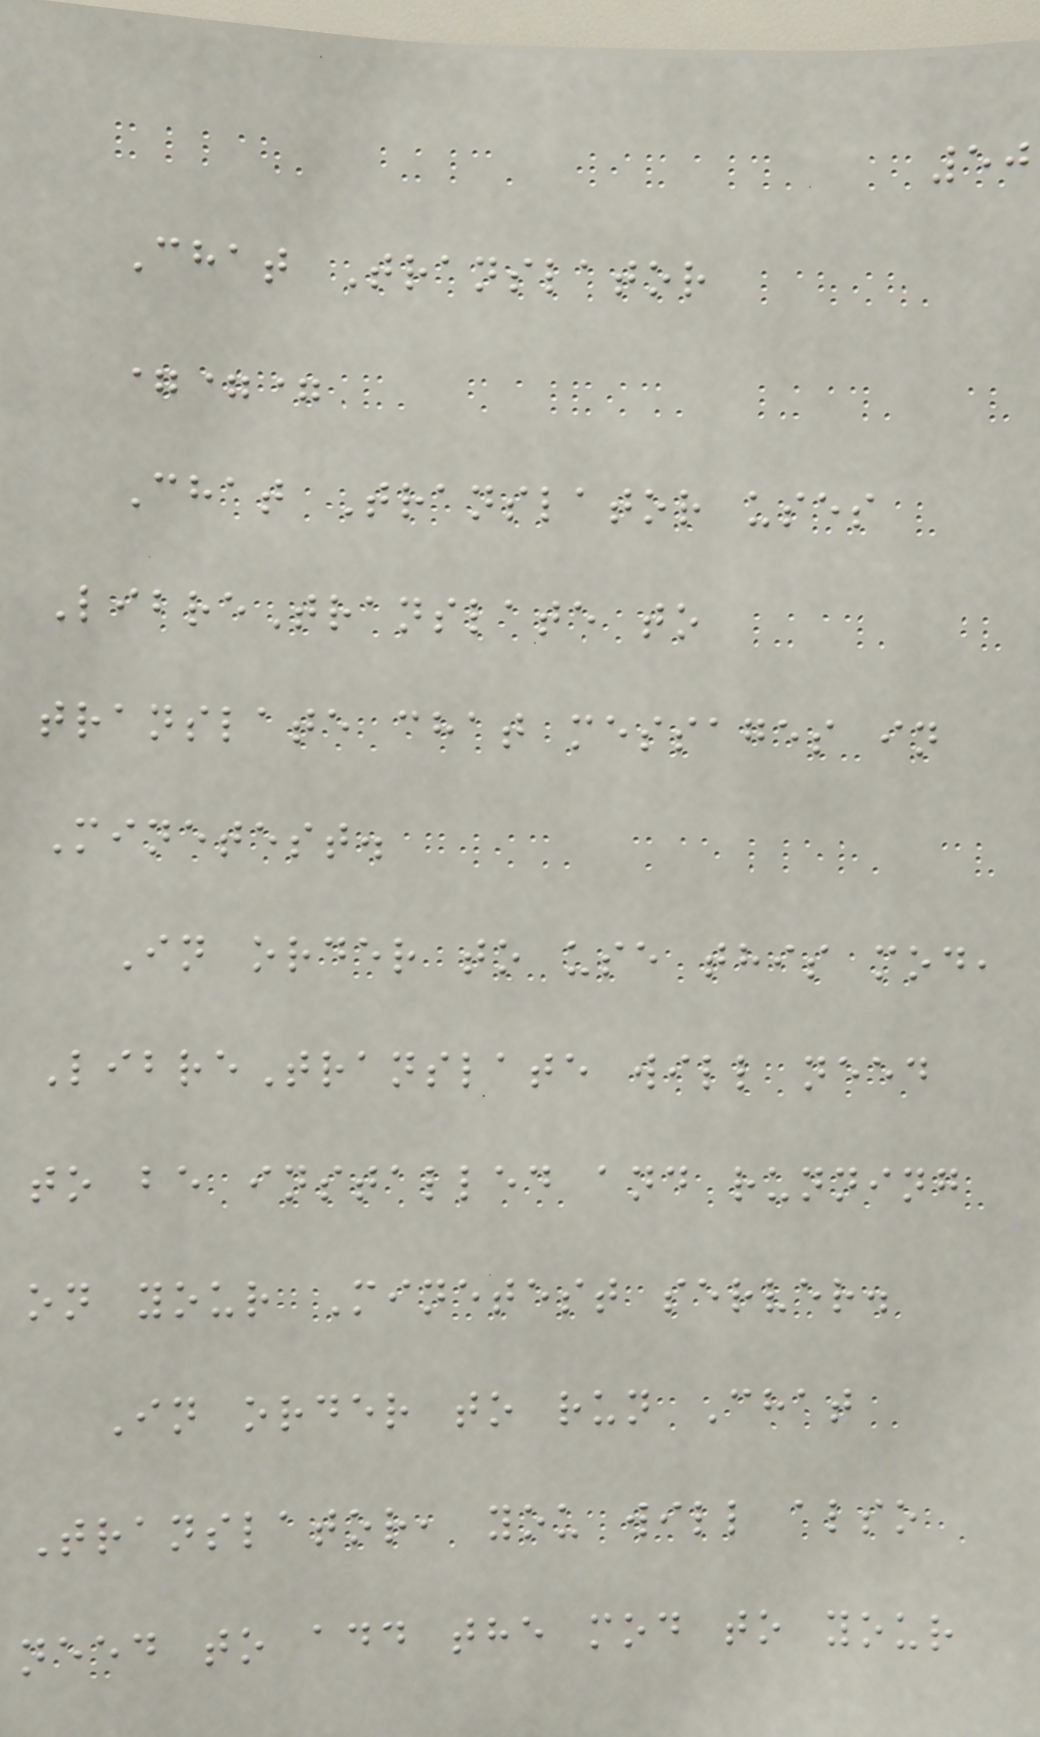50
Chat Translator
===
Chat Translator uses
LibreTranslate to
translate chat messages in
Minetest.
In order to use this mod,
LibreTranslate will need
to be installed and running
on your Minetest server.
In order to run Chat
Translator, you will also
need to add the mod to your
